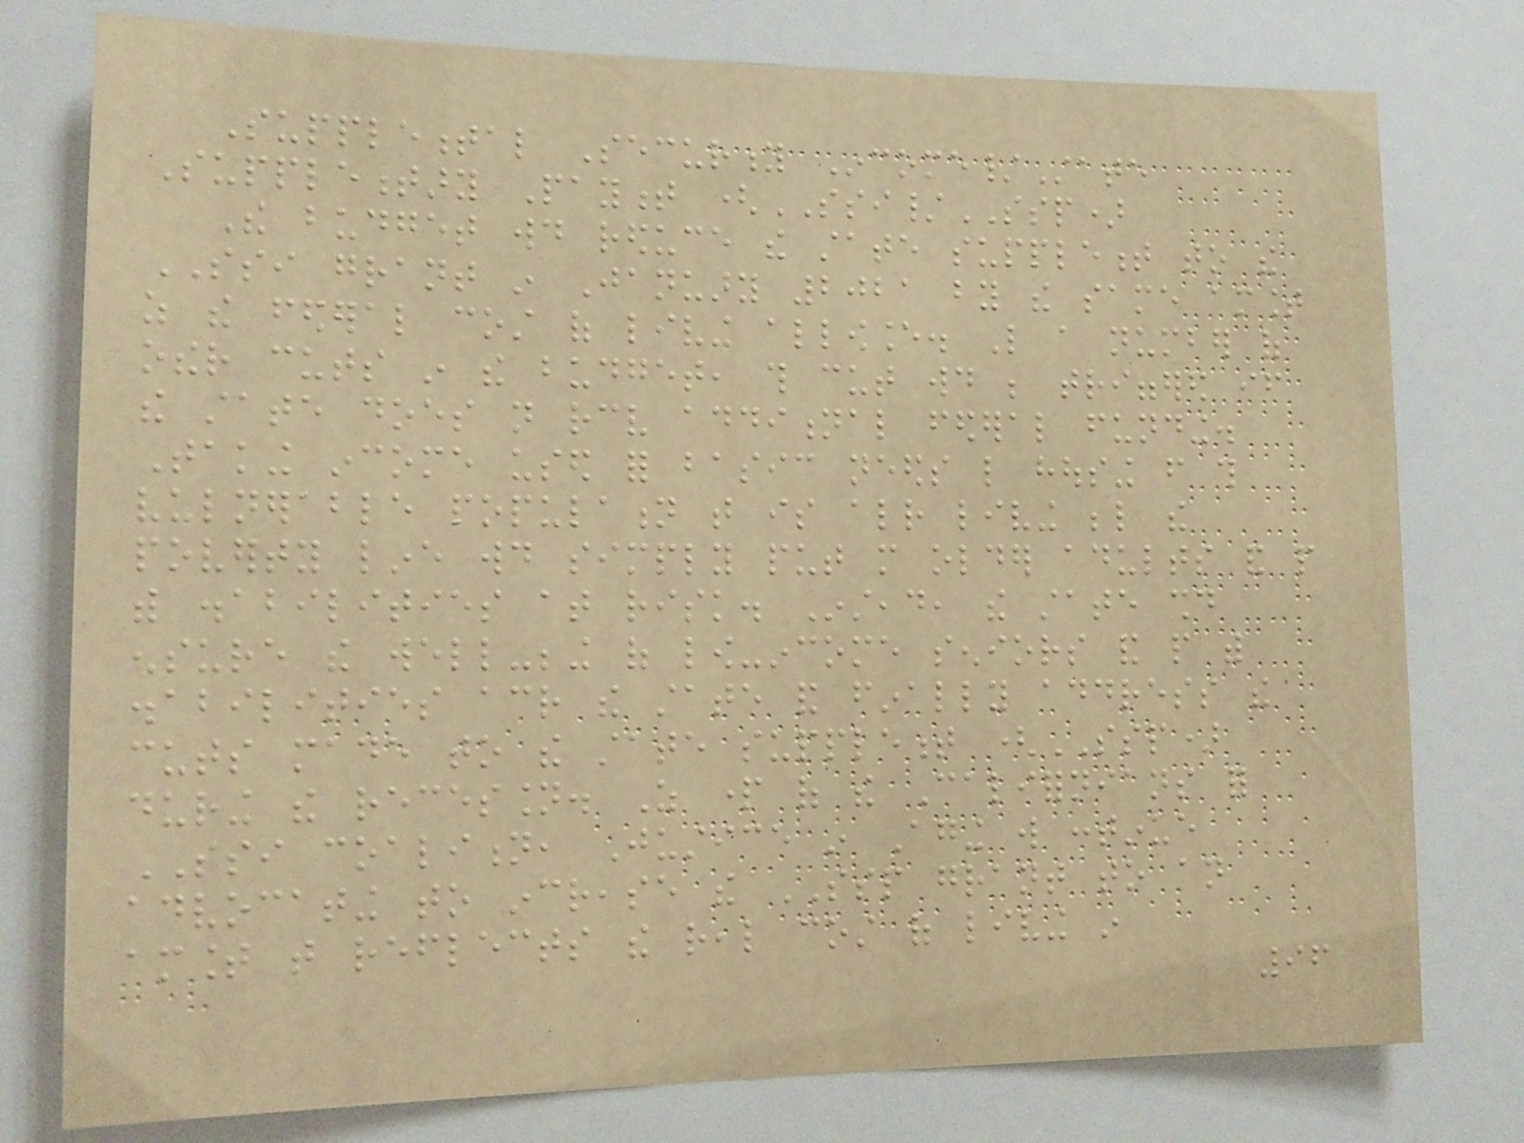Supplemental Security Income/State
Supplementary Payment (SSI/SSP)
The budget would reduce the state supplement to the
SSI grant in January 2021 by the same amount
as the federal cost of living allowance. Like a number of
other cuts in the budget, this cut would be triggered if
the state does not receive additional federal funding.
Taking income used for basic needs like housing from this
vulnerable population that is already living below the
poverty line would simply put more older adults and people
with disabilities at risk. Instead, the state should
ensure the well-being of low-income seniors and people with
disabilities across the state and finally address the
cuts made to the state supplement (SSP)
during the recession. As part of the Californians for
SSI coalition, Justice in Aging will continue
advocating to increase the SSP grant to an
amount that reflects the real cost of living in
96
